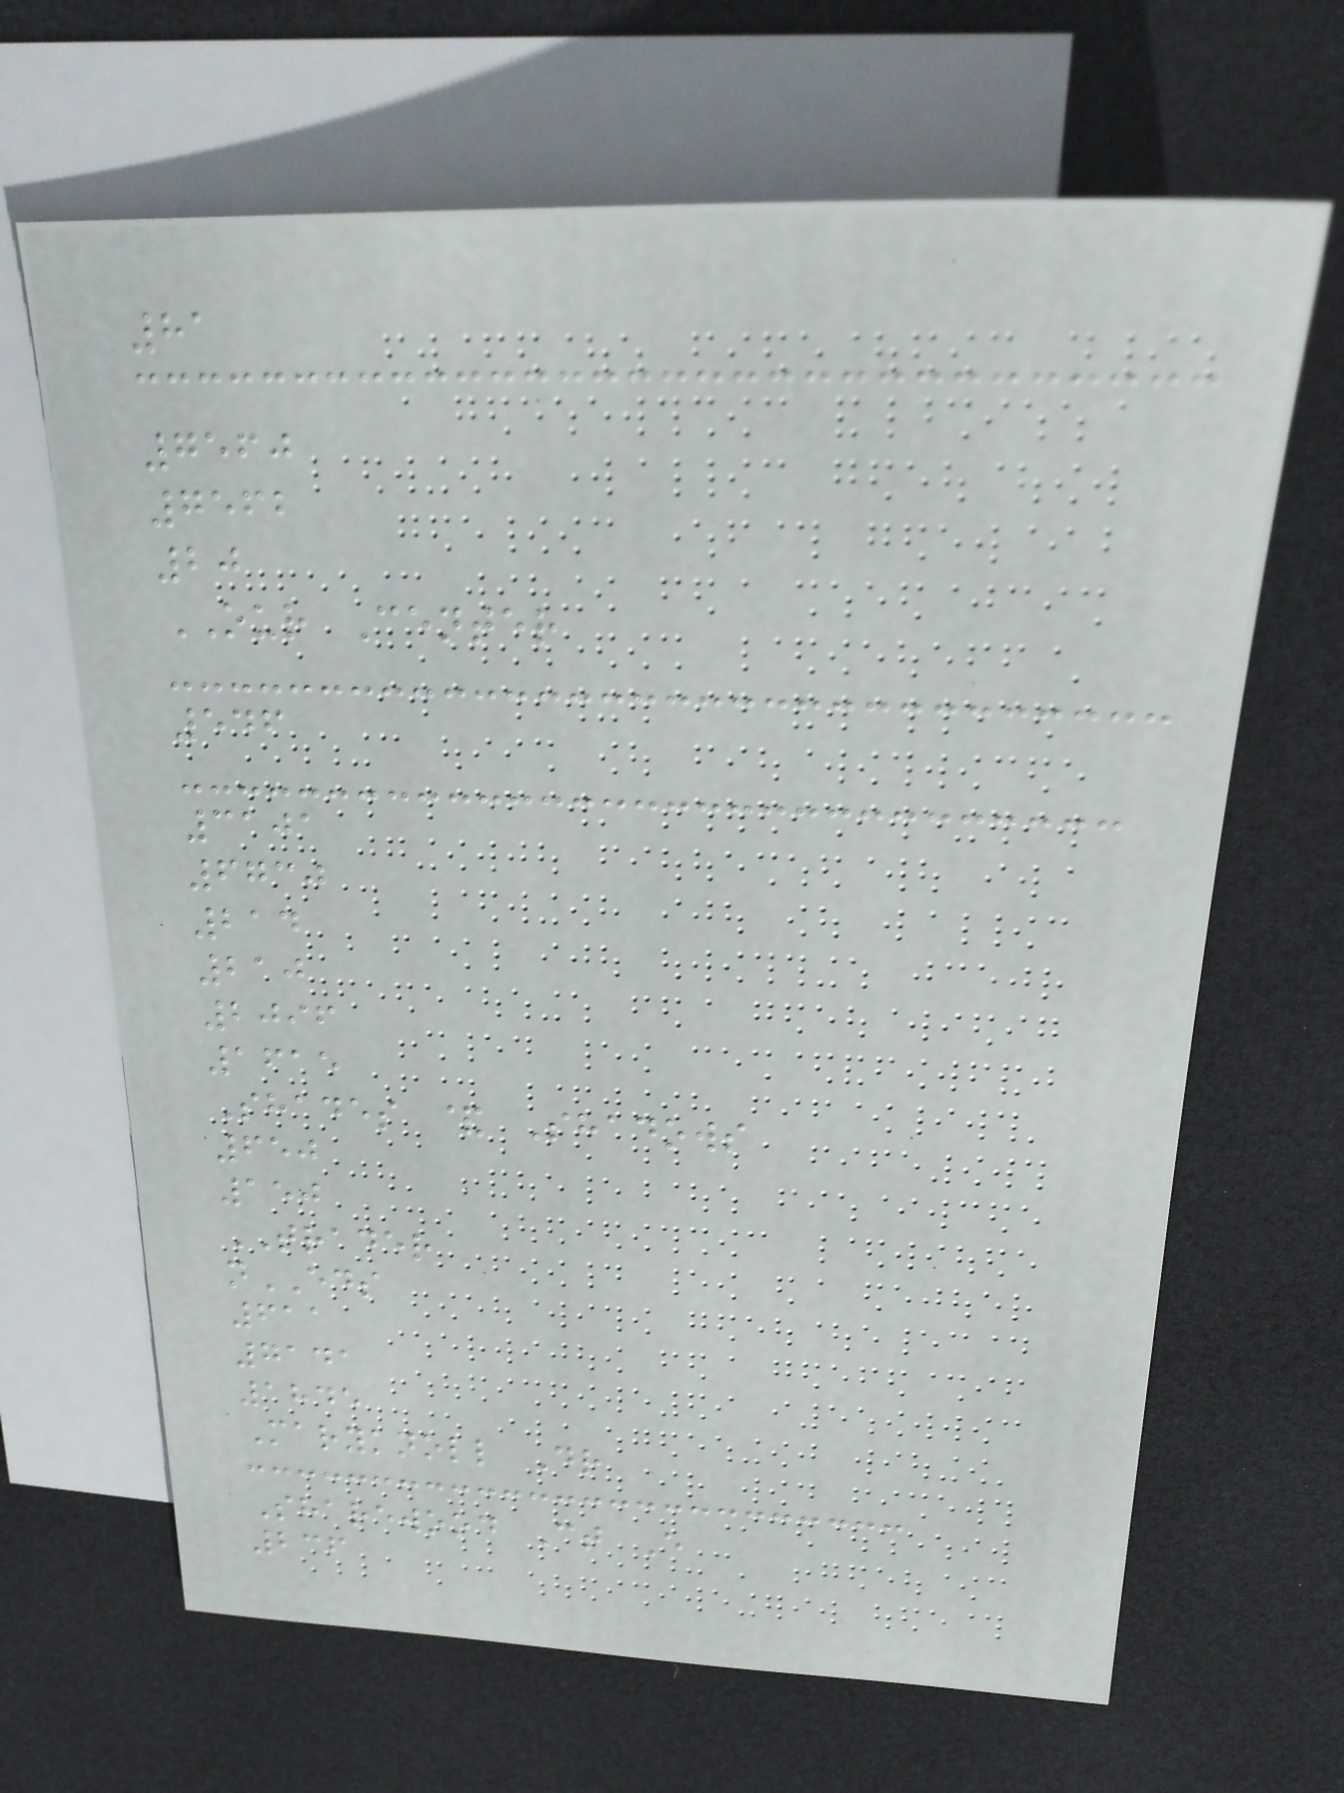81
7560
7562
20
OUR Center
546
3101
6730
214
210
2096
1615
Shades & Shadows
650
150
TRADER
nEDS
611
7141
1845
Maryknoll Dr
Sharewood Ct E
236
